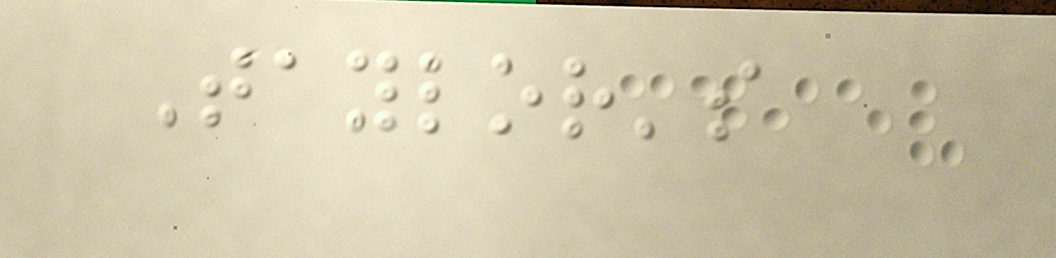Taylor's
